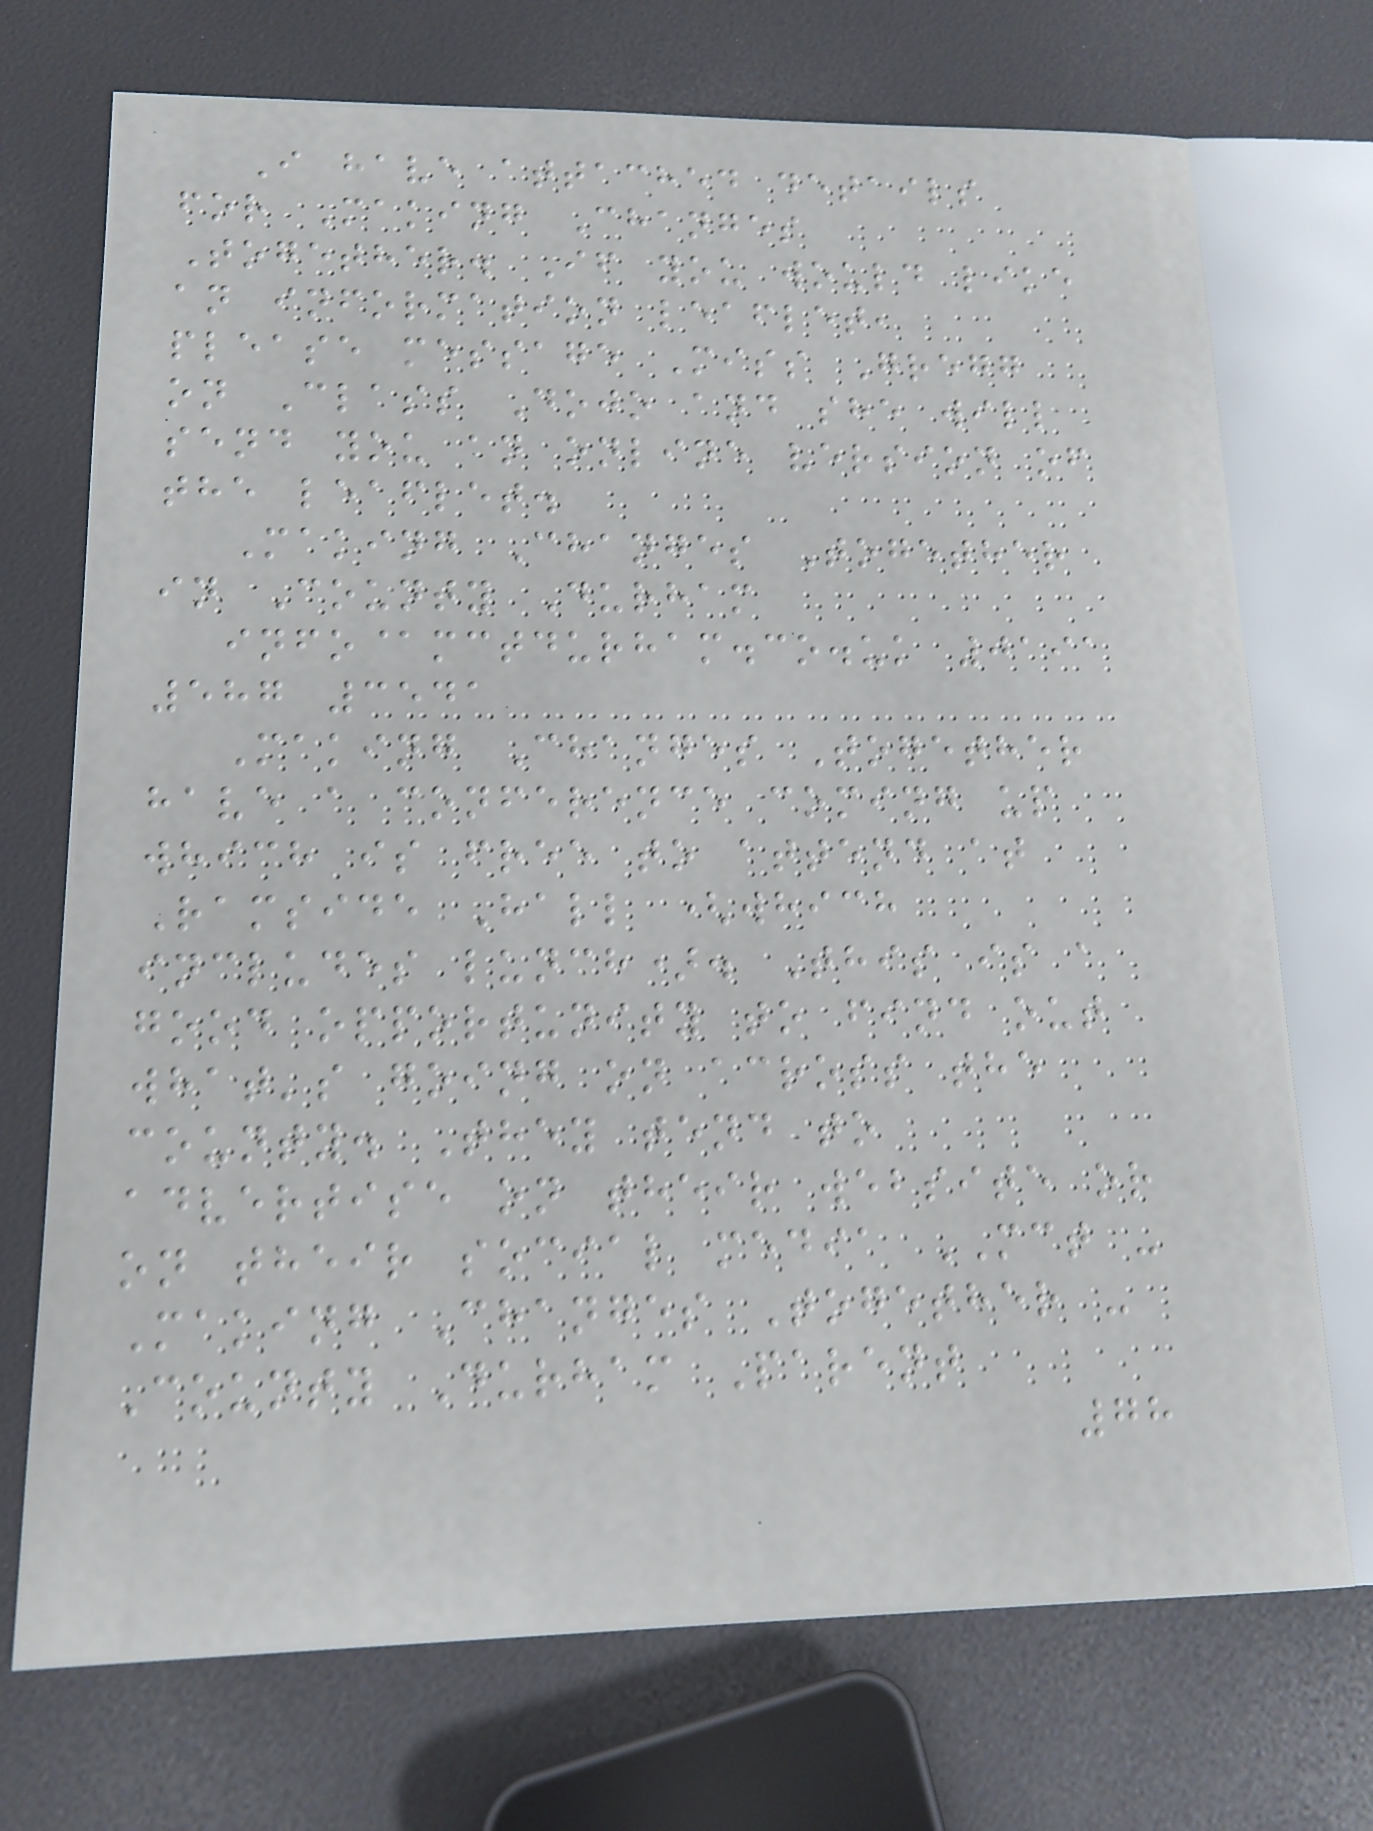I have attached details
for Making Changes
Together. If you would like
an information leaflet,
please message Miss Gregg
on Class Dojo and she will
send you an online version of
the leaflet.
Making Changes Together
in County Durham
info@mctdurham.co.uk 0191
587 3541
Making Changes Together
have a conference coming up
which is free to attend at
Ramside Hall (which
includes lunch). This is a
good opportunity to find out
what's going on across the
county. They tend to
advertise on their website or
on their social media MCT -
Making Changes Together -
County Durham Parent
78
